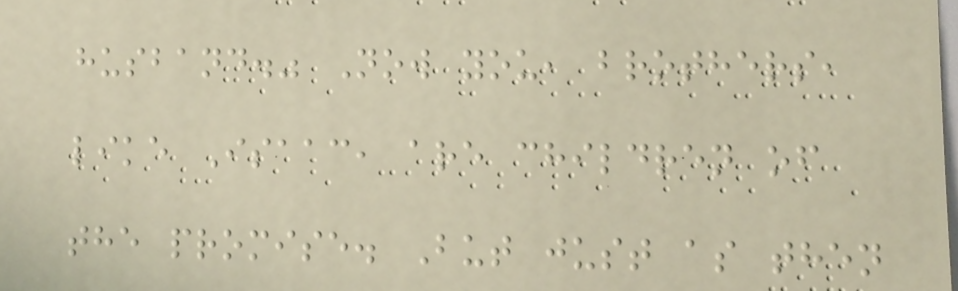husband." Now you, brothers,
like Isaac, are children of
the promise. But just as then
